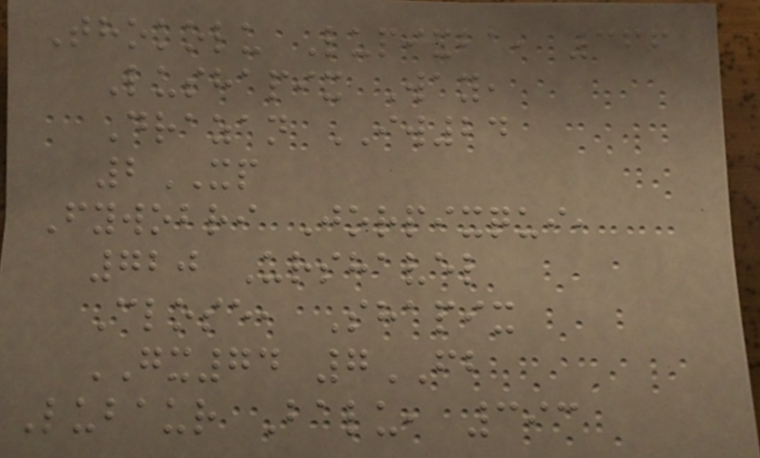Thokolu Lupixba, 366
Lushapix Way,
Drazan IW24
2XP
Fywobri Jorpixqui,
720 Urshavel
Close, Shapix
GX74 7FB
Lubaur Balu, 393
